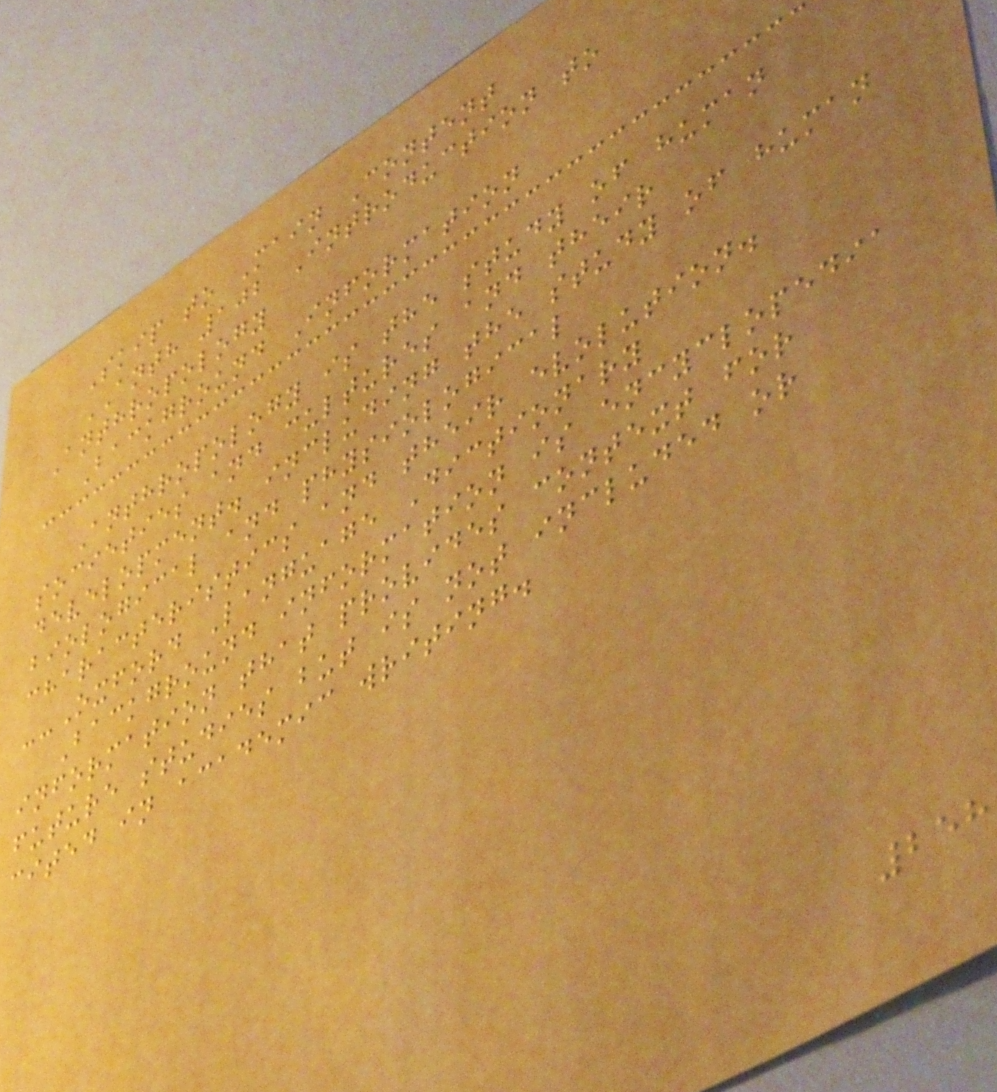Skip to Main Content
ANTH 102 Introduction to
Anthropology
Background Information
Anthropology is the study of human
societies and cultures and their
development. including the study of human
biological and physiological
characteristics and their evolution.
--Oxford Language Dictionary
Background information is encyclopedia
information that provides context for
future studies but is not included or
cited in academic writing.
258
